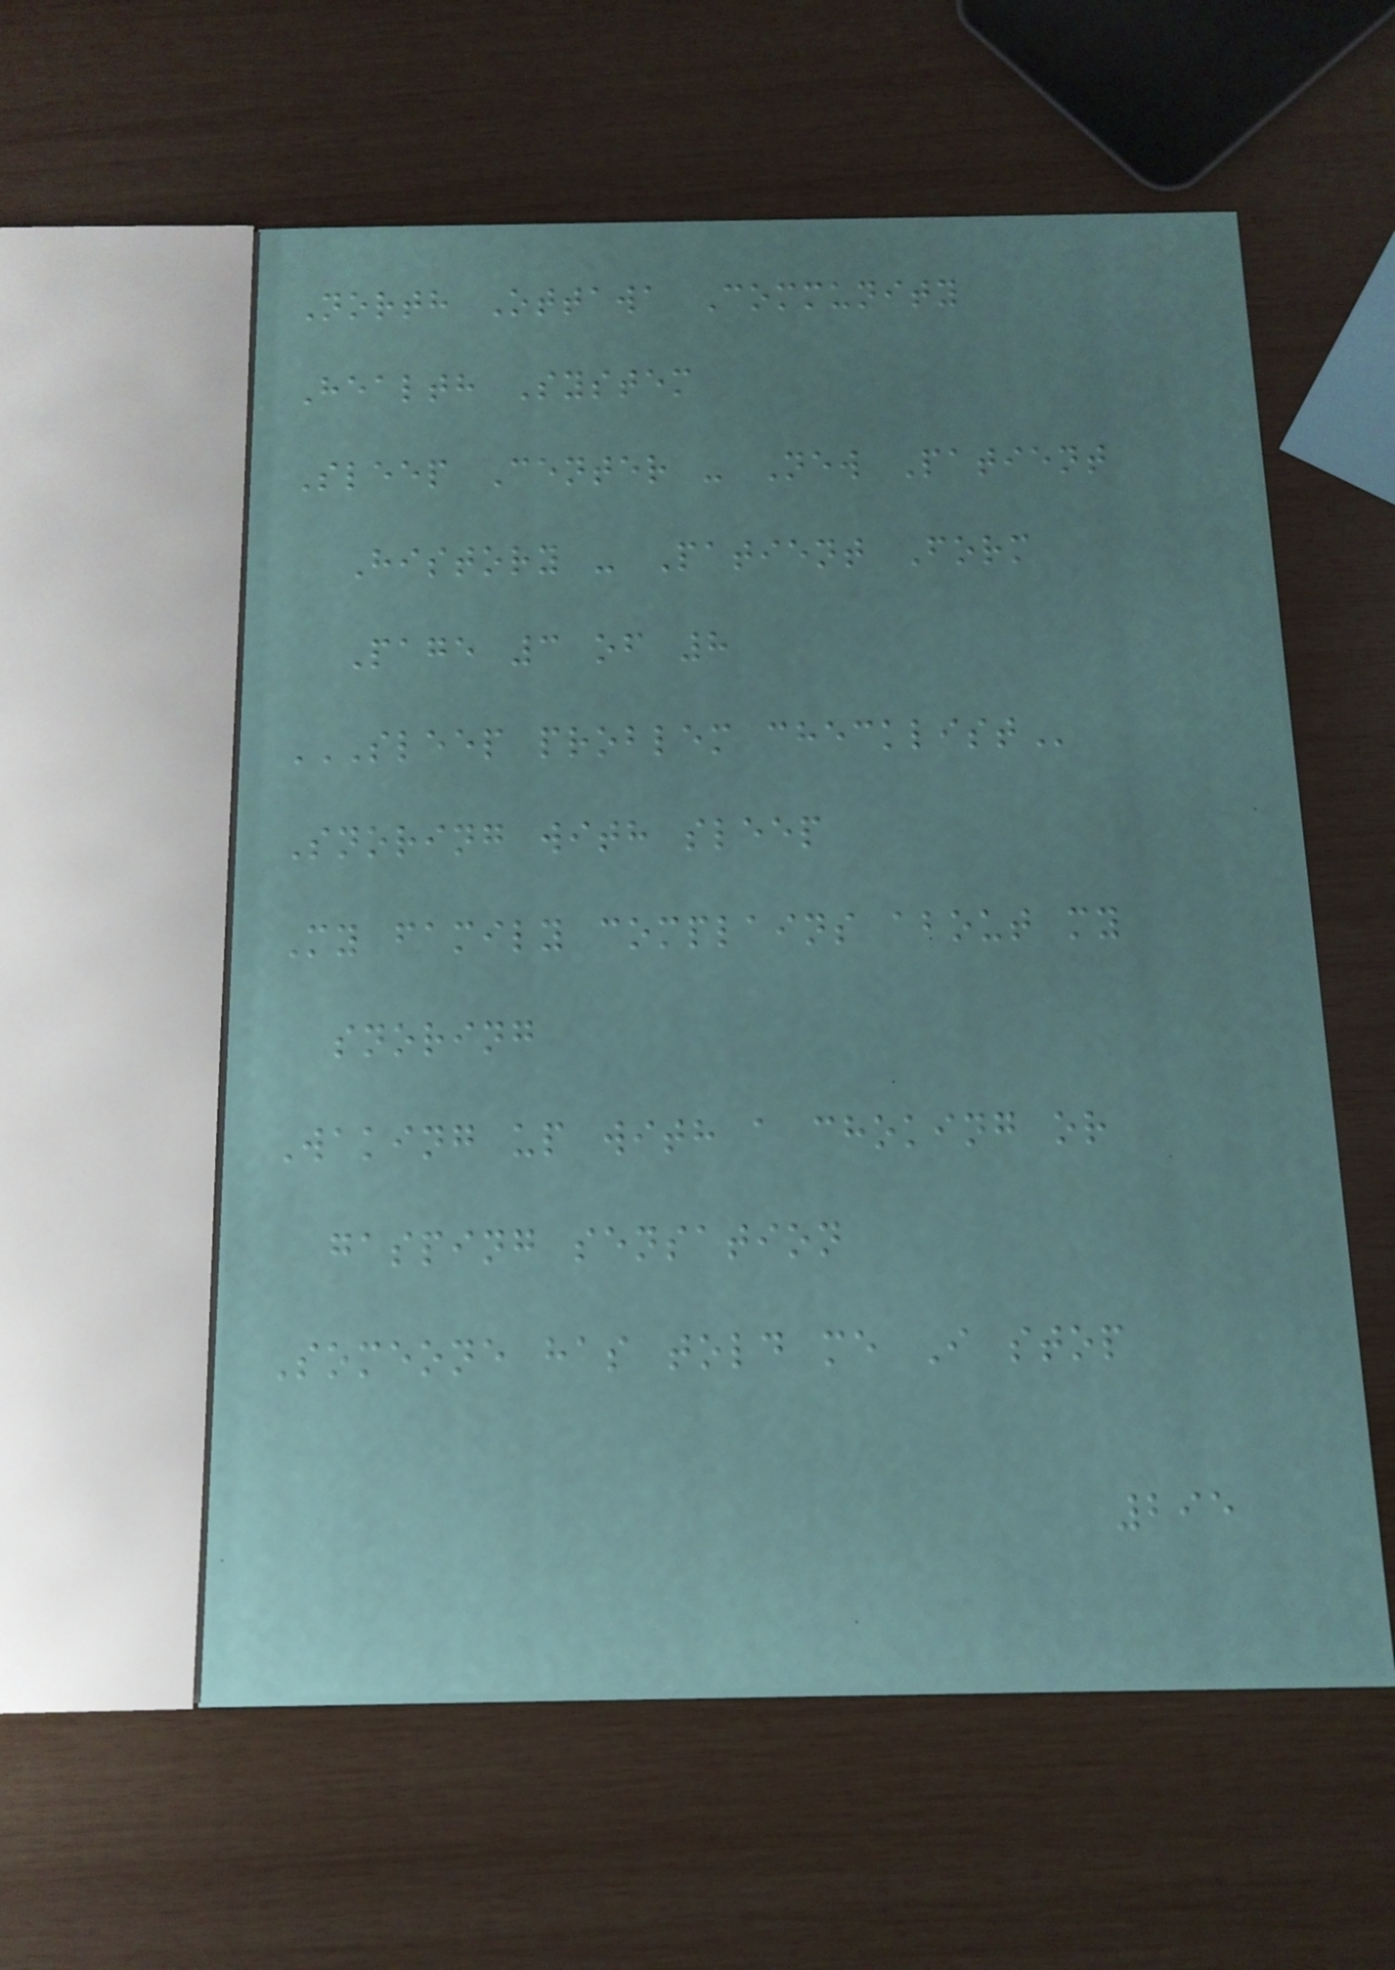North Ottawa Community
Health System
Sleep Center - New Patient
History - Patient Form
Page 3 of 8
SLEEP PROBLEM CHECKLIST
Snoring with sleep
My family complains about my
snoring
Waking up with a choking or
gasping sensation
Someone has told me I stop
295
